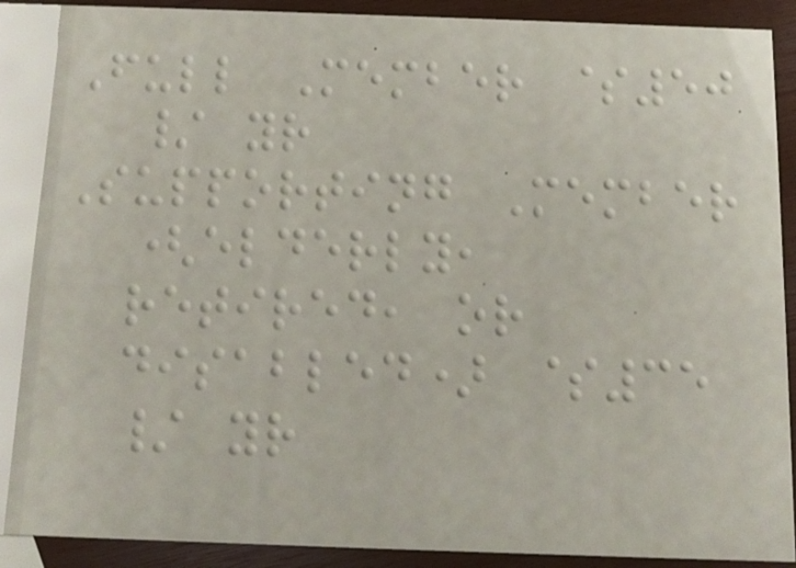Full Member $50
/ yr
Supporting Member
(elderly,
retired, or
disabled) $35
/ yr
